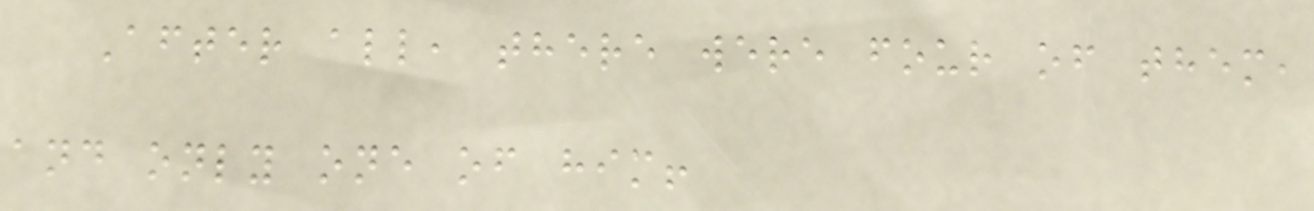After all, there were four of them,
and only one of him!
